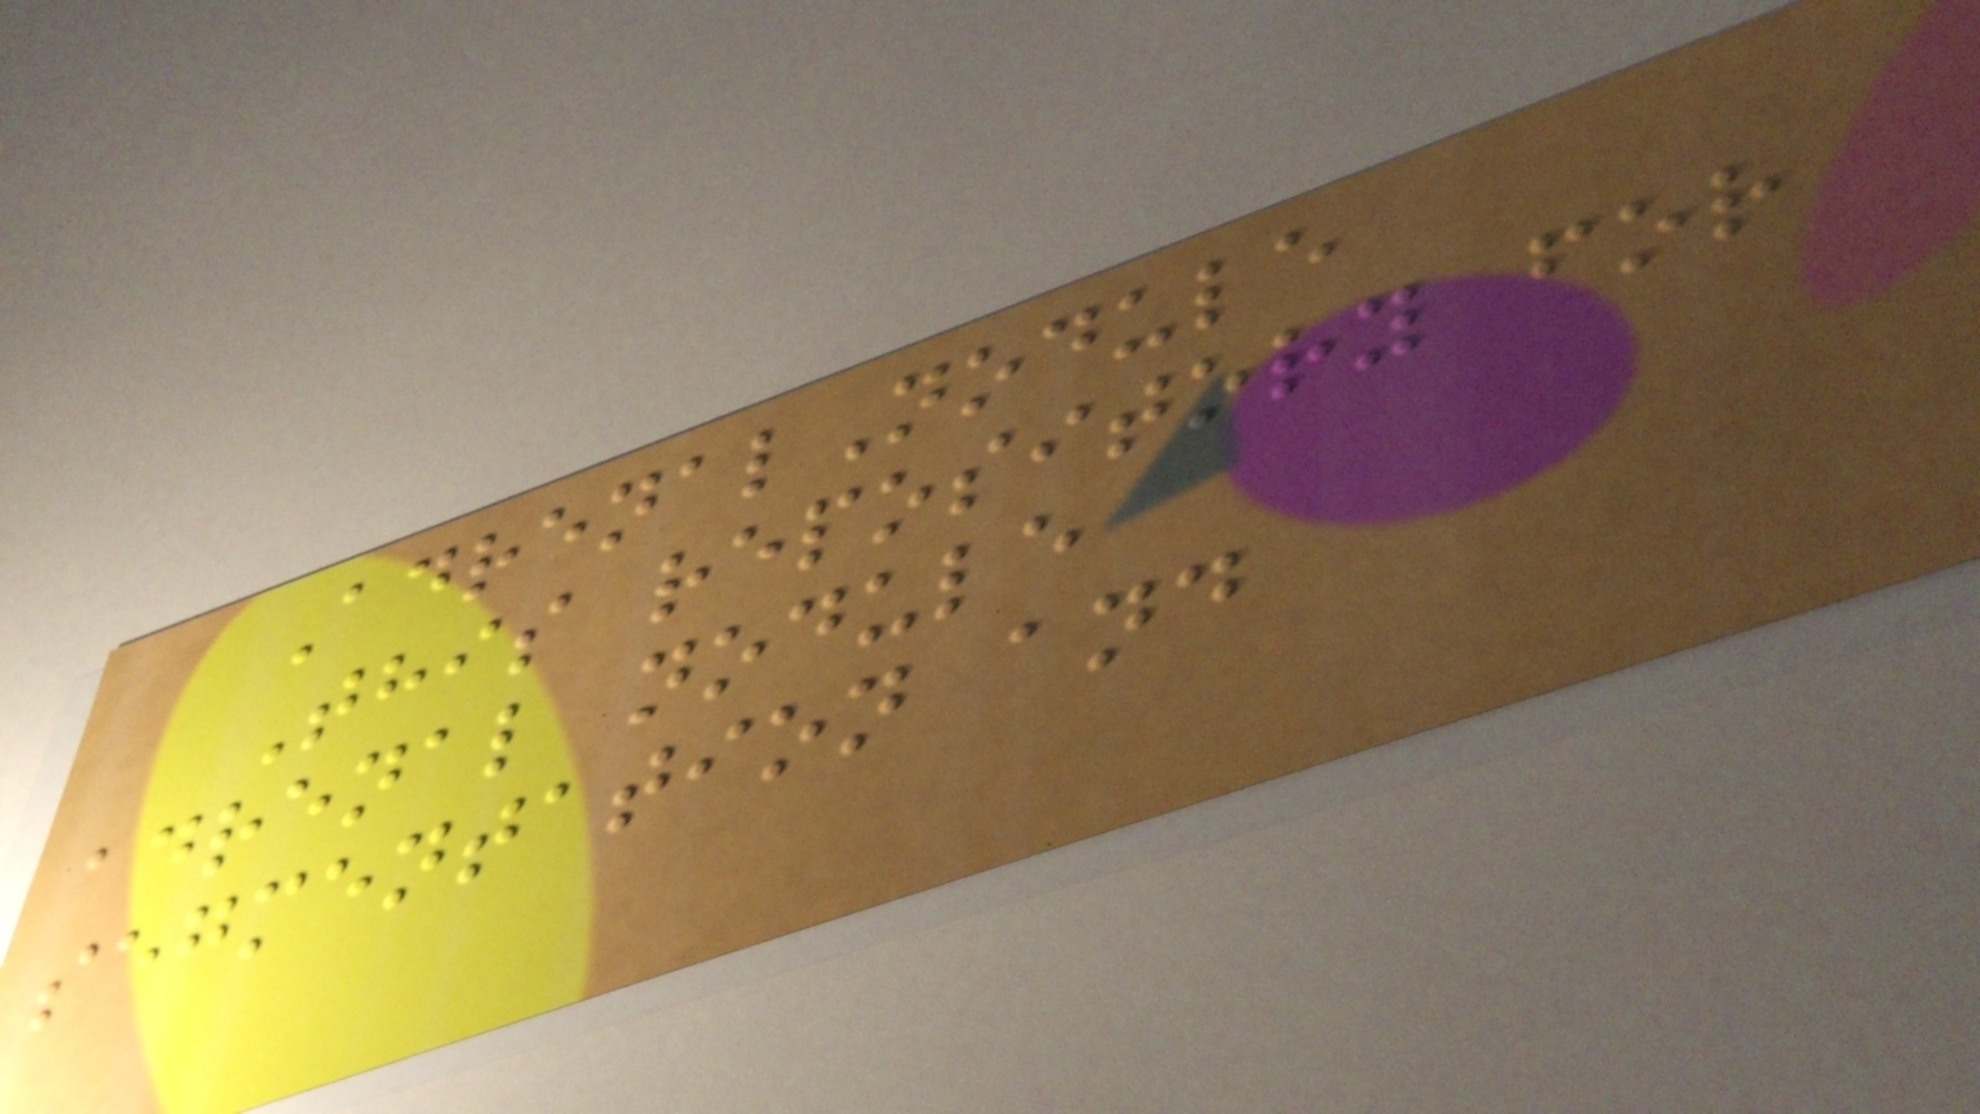AdrenalNodule
This repository for
adrenal nodule
segmentation and
